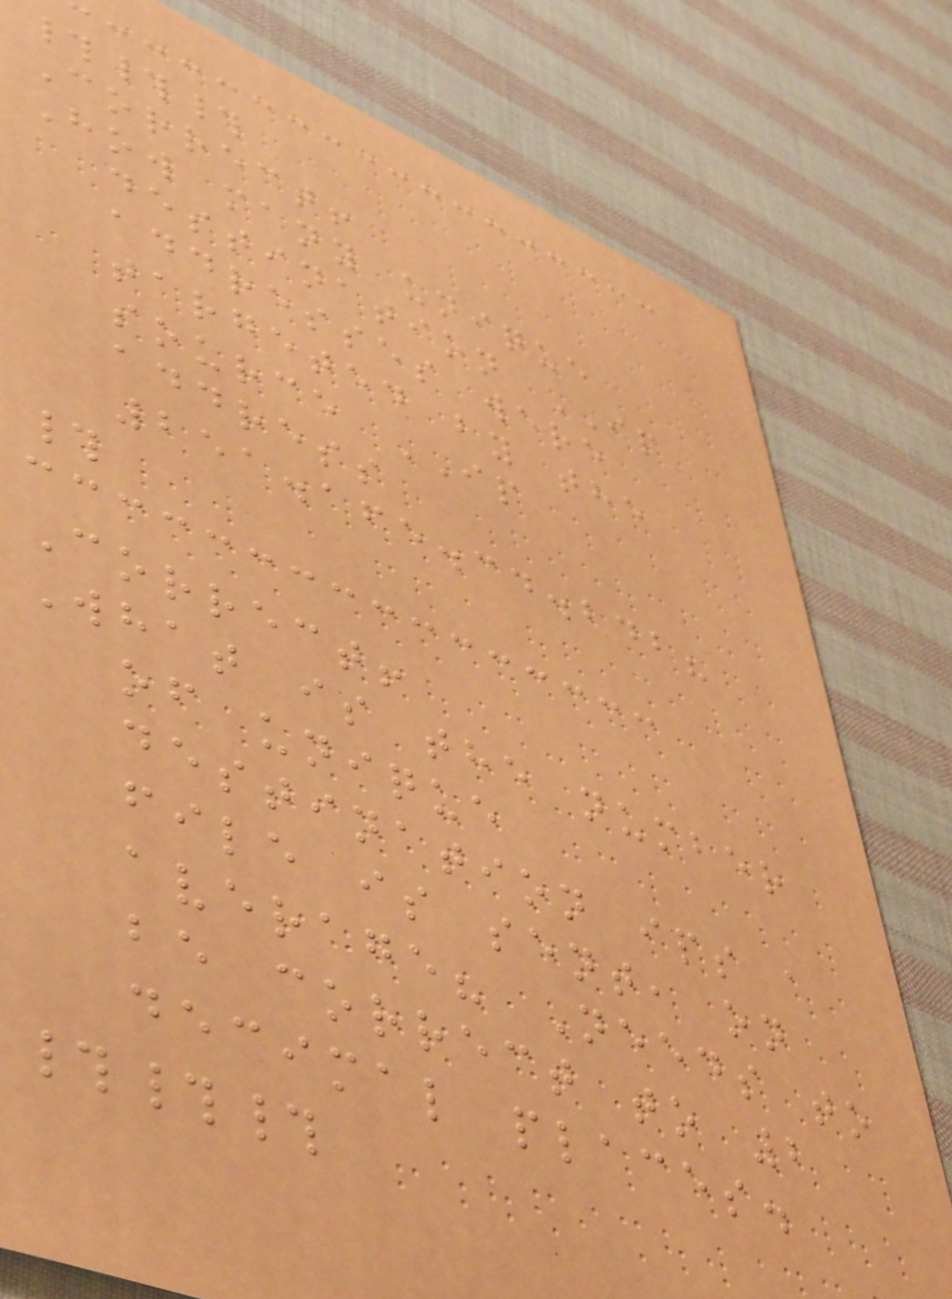###
Correct!
How many unique
destination IP
addresses were
targeted by the
source IP
address
251.165.34.242?
#
Correct!
What is the number
of unique
destination ips a
file is sent, on
average? Needs to
be correct to 2
decimal places.
###
